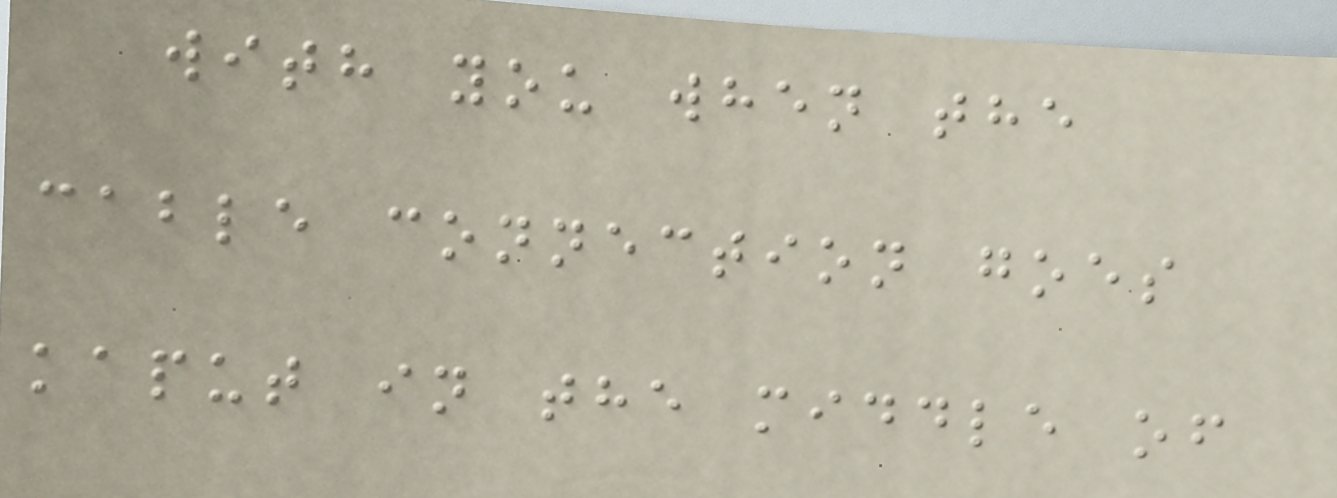with you when the
cable connection goes
kaput in the middle of
